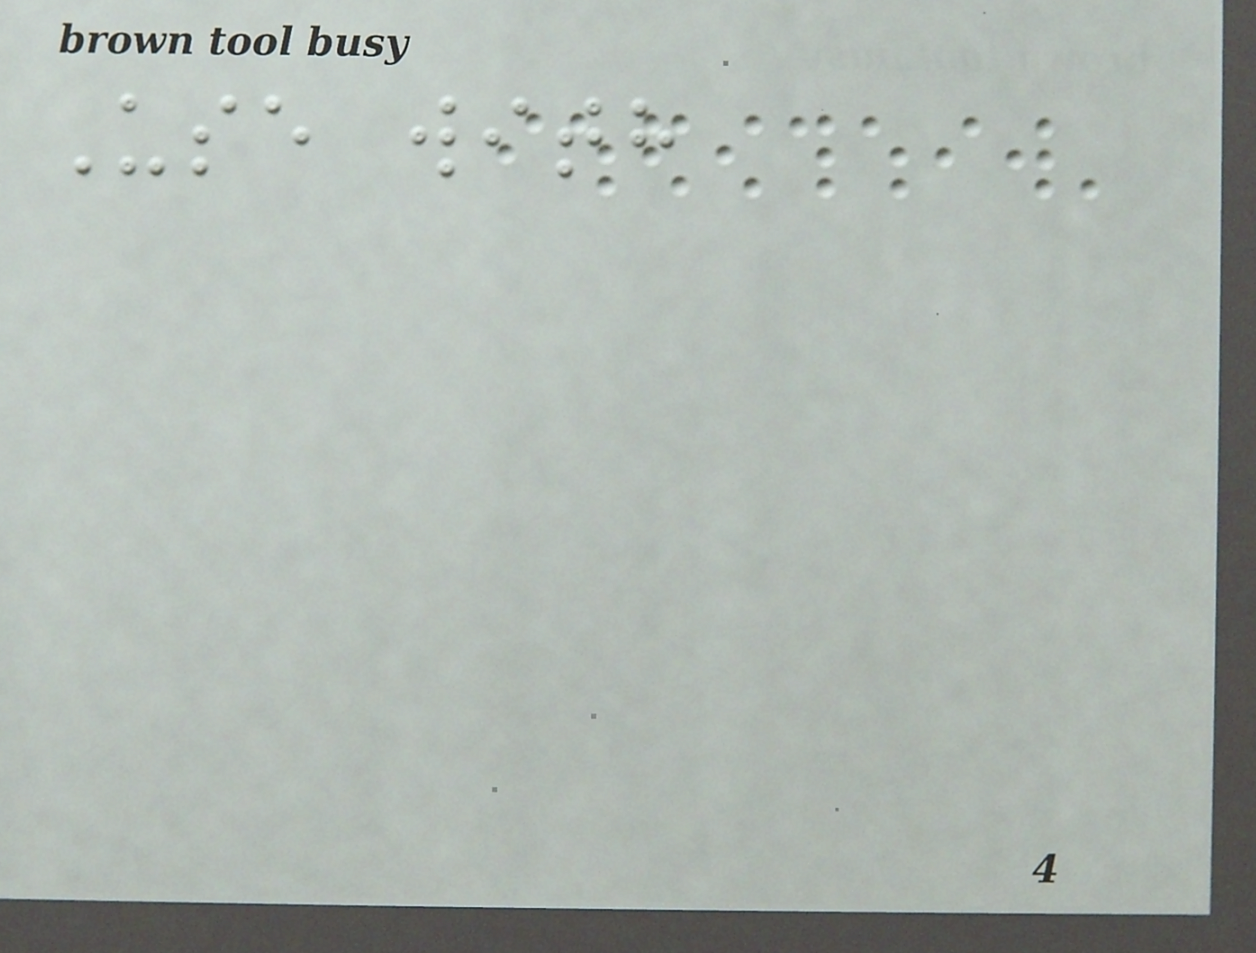Use with
